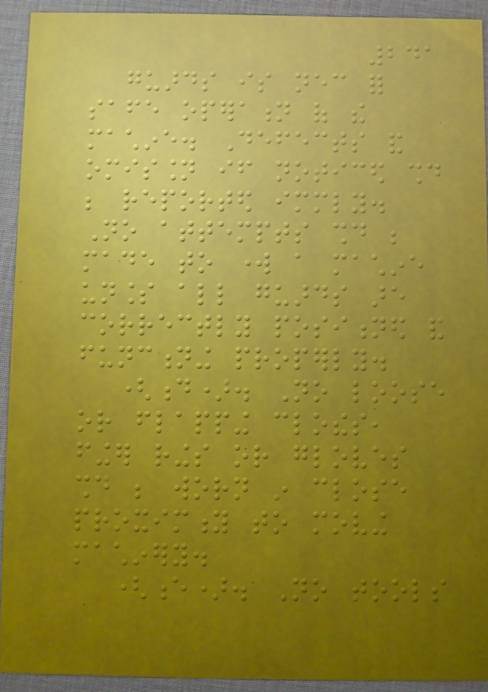241
guards is necessary for
safe operation of the
machine. Defects and
omission if noticed should
be reported immediately.
No attempts should be
made to work a machine
unless all guards are
correctly positioned and
functioning properly.
(d). No loose
or flapping clothes,
finger rings or gloves
should be worn in close
proximity to moving
machinery.
(e). No tools
